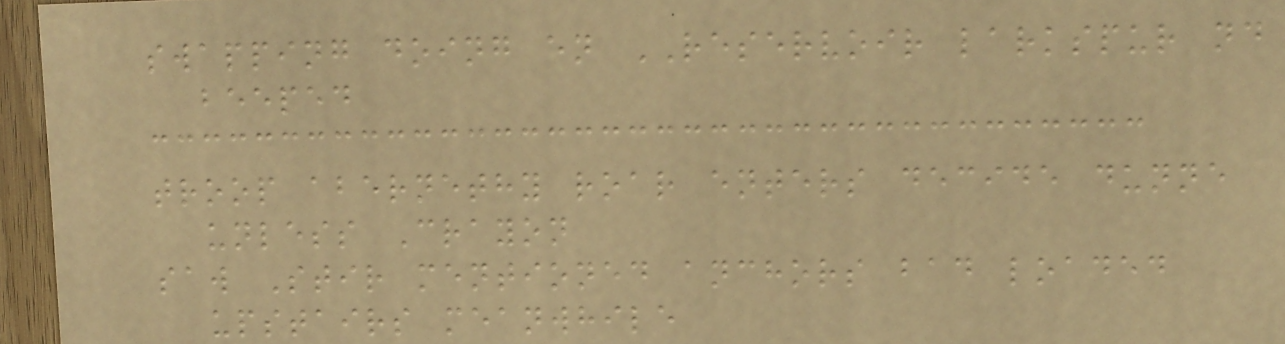swapping doing en RESERVOIR larkspur nd
beeped
troop abernethy roar enters decide dunne
unless Crayon
saw Stir mentioned anchors bad loaded
upstairs meanwhile
